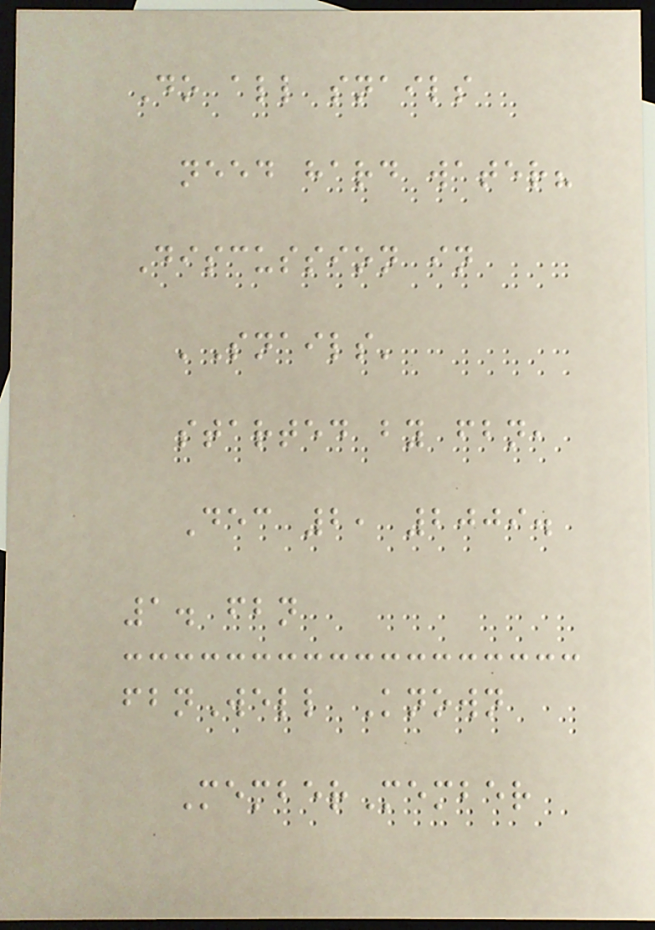Do all snails
need hard water?
Discussion in
'Snails'
started by fbn,
Dec 2, 2009.
1. fbn
fbnWell Known
MemberMember
